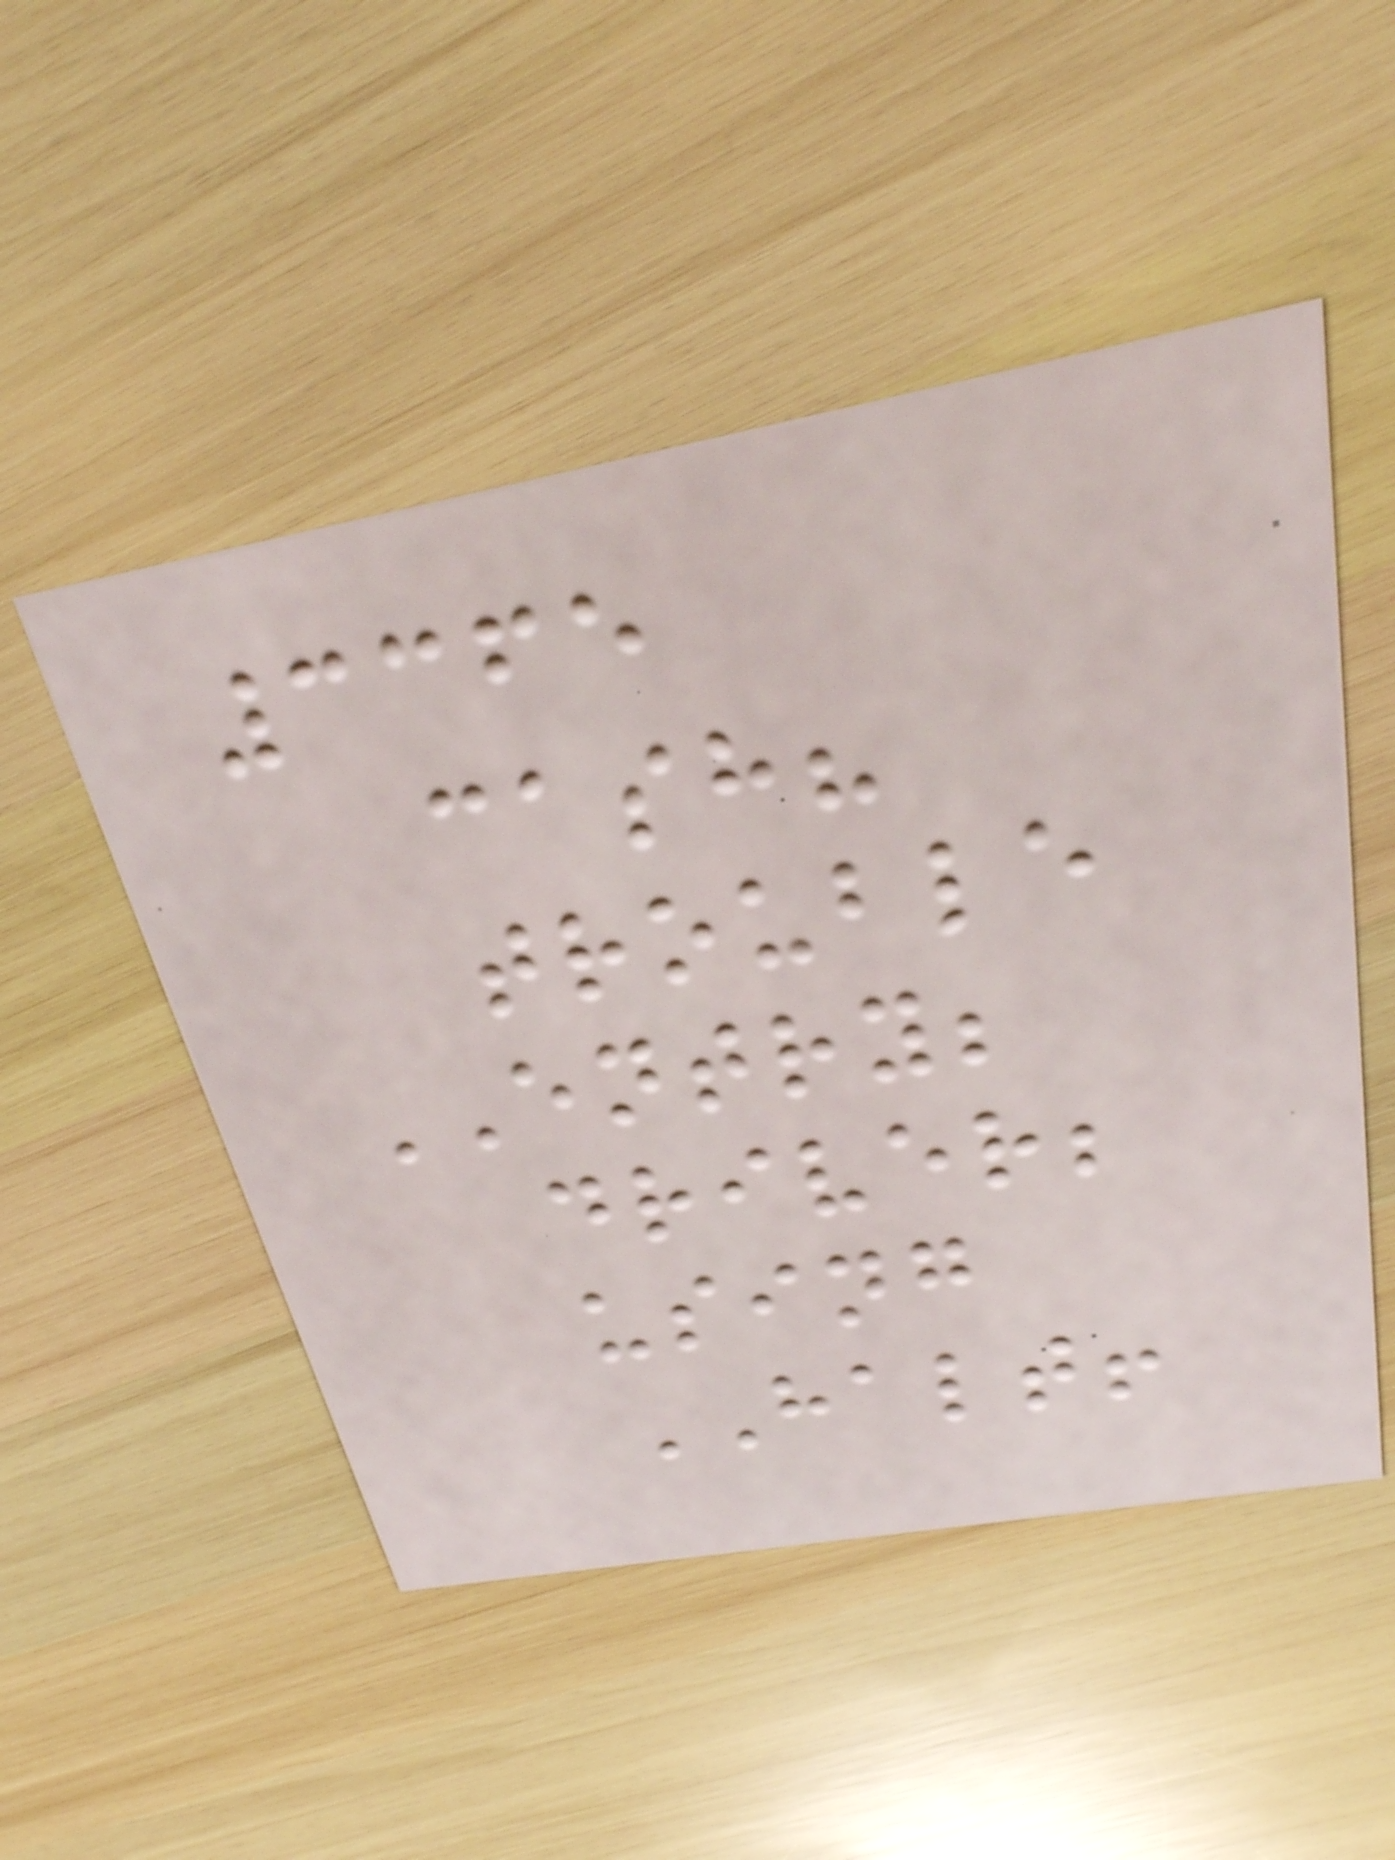3365
cash?
trouble
ENTRY;
driver;
using
HALT!
